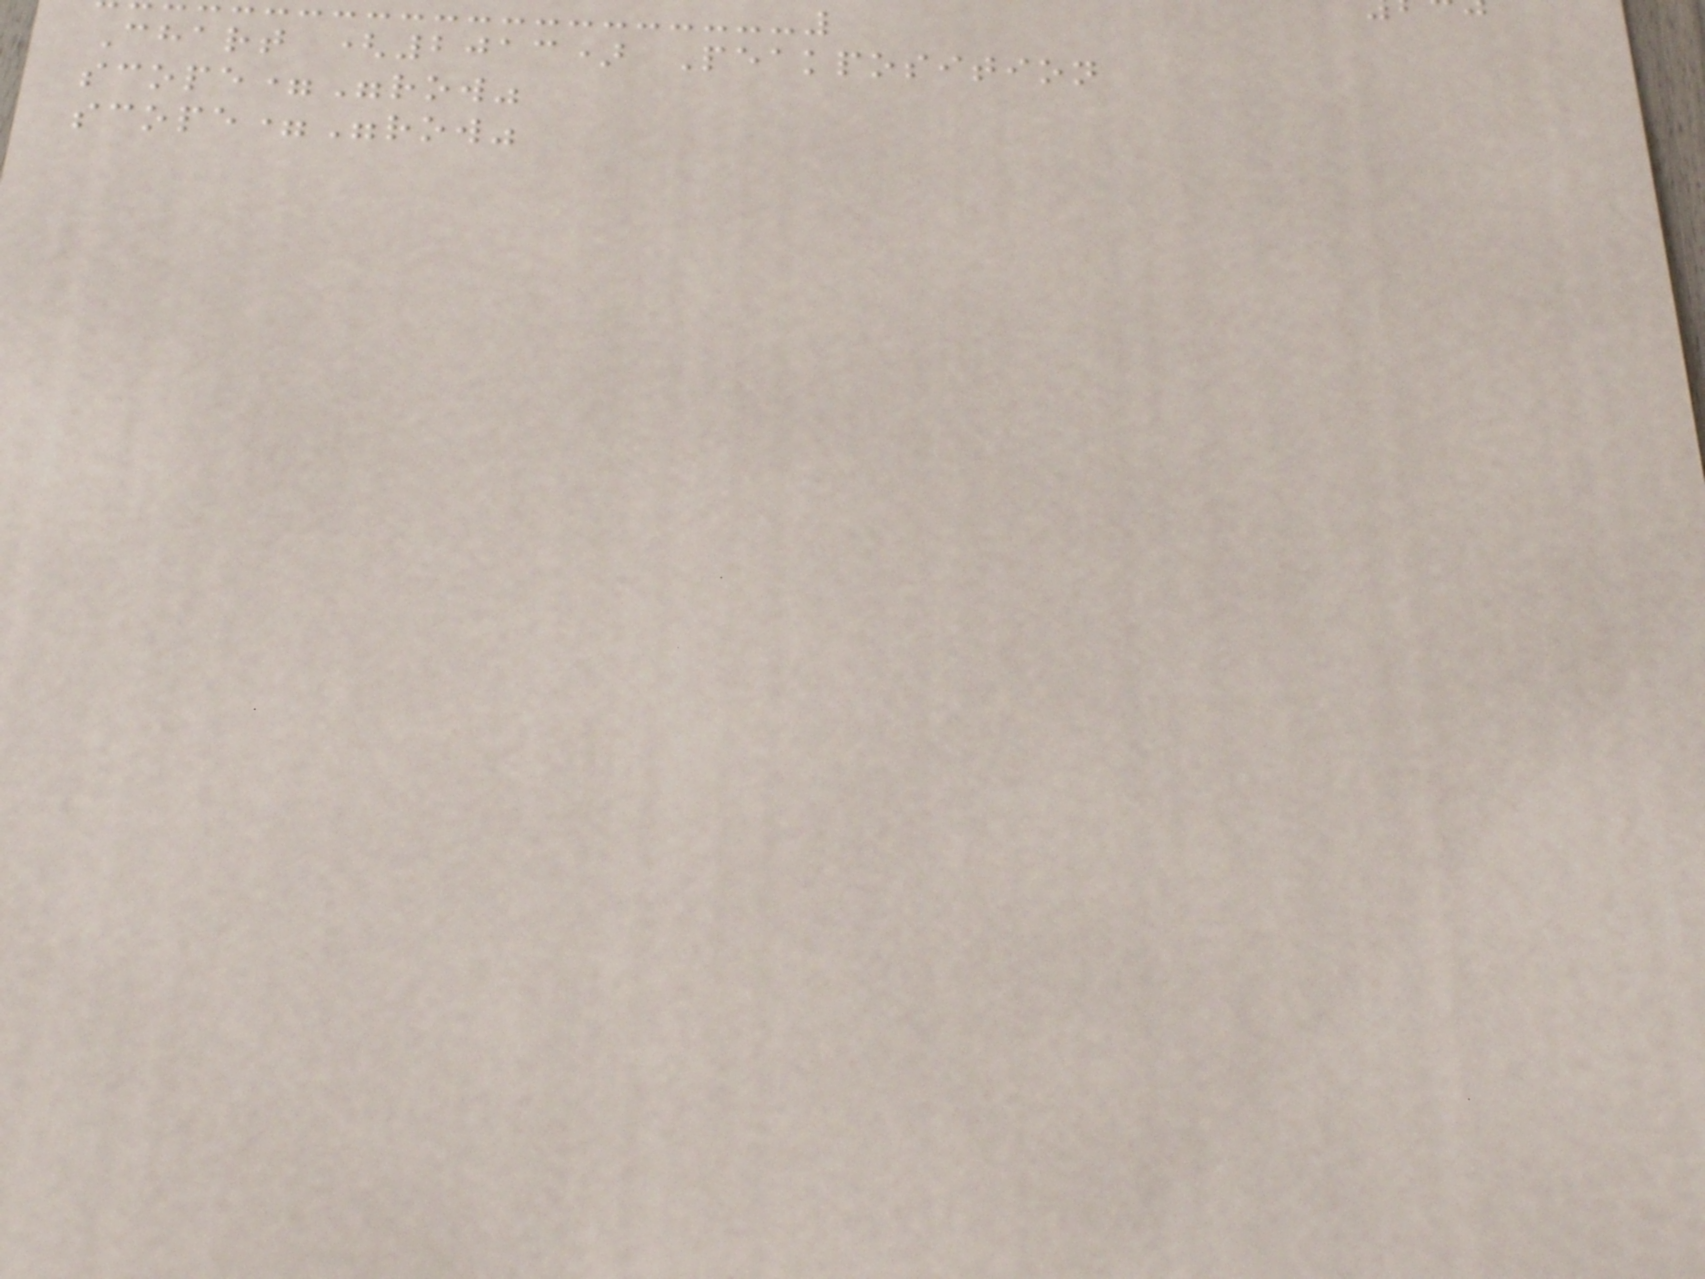Chart (2013) Peakposition
scope="row"
scope="row"
